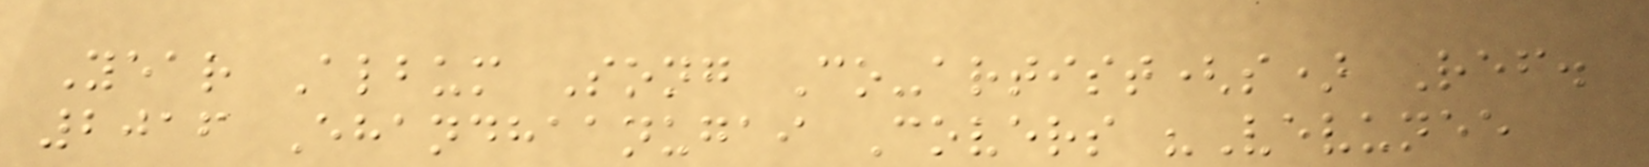Year Album Song Co-artist(s) Ref.
2016 Ehandhaanugai Covers "Vevunee
